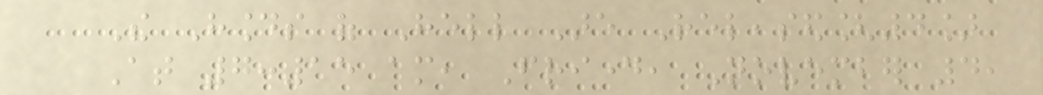The Hounds of Hell Are Released[4]
At 7:15 am, Friday, November 4,
